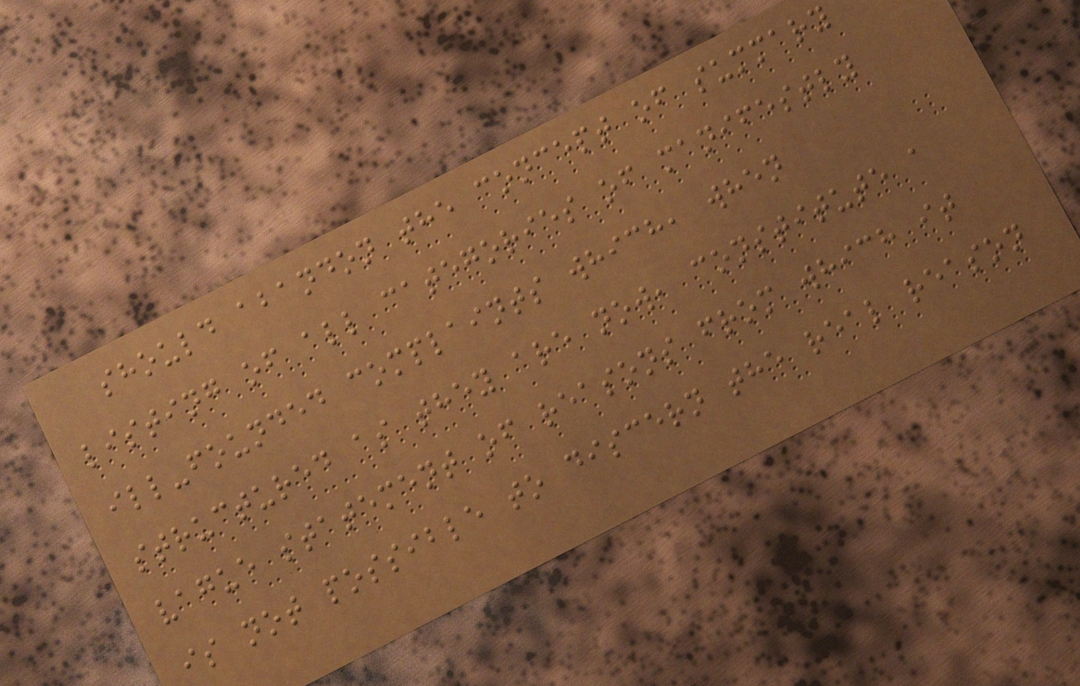should abandon the concept of summary
listing of all categories of manifestly
ill-founded complaints which, when
structured as they are now, constitute a
vague statement of reasons from which it
is not possible to discern the real reason
